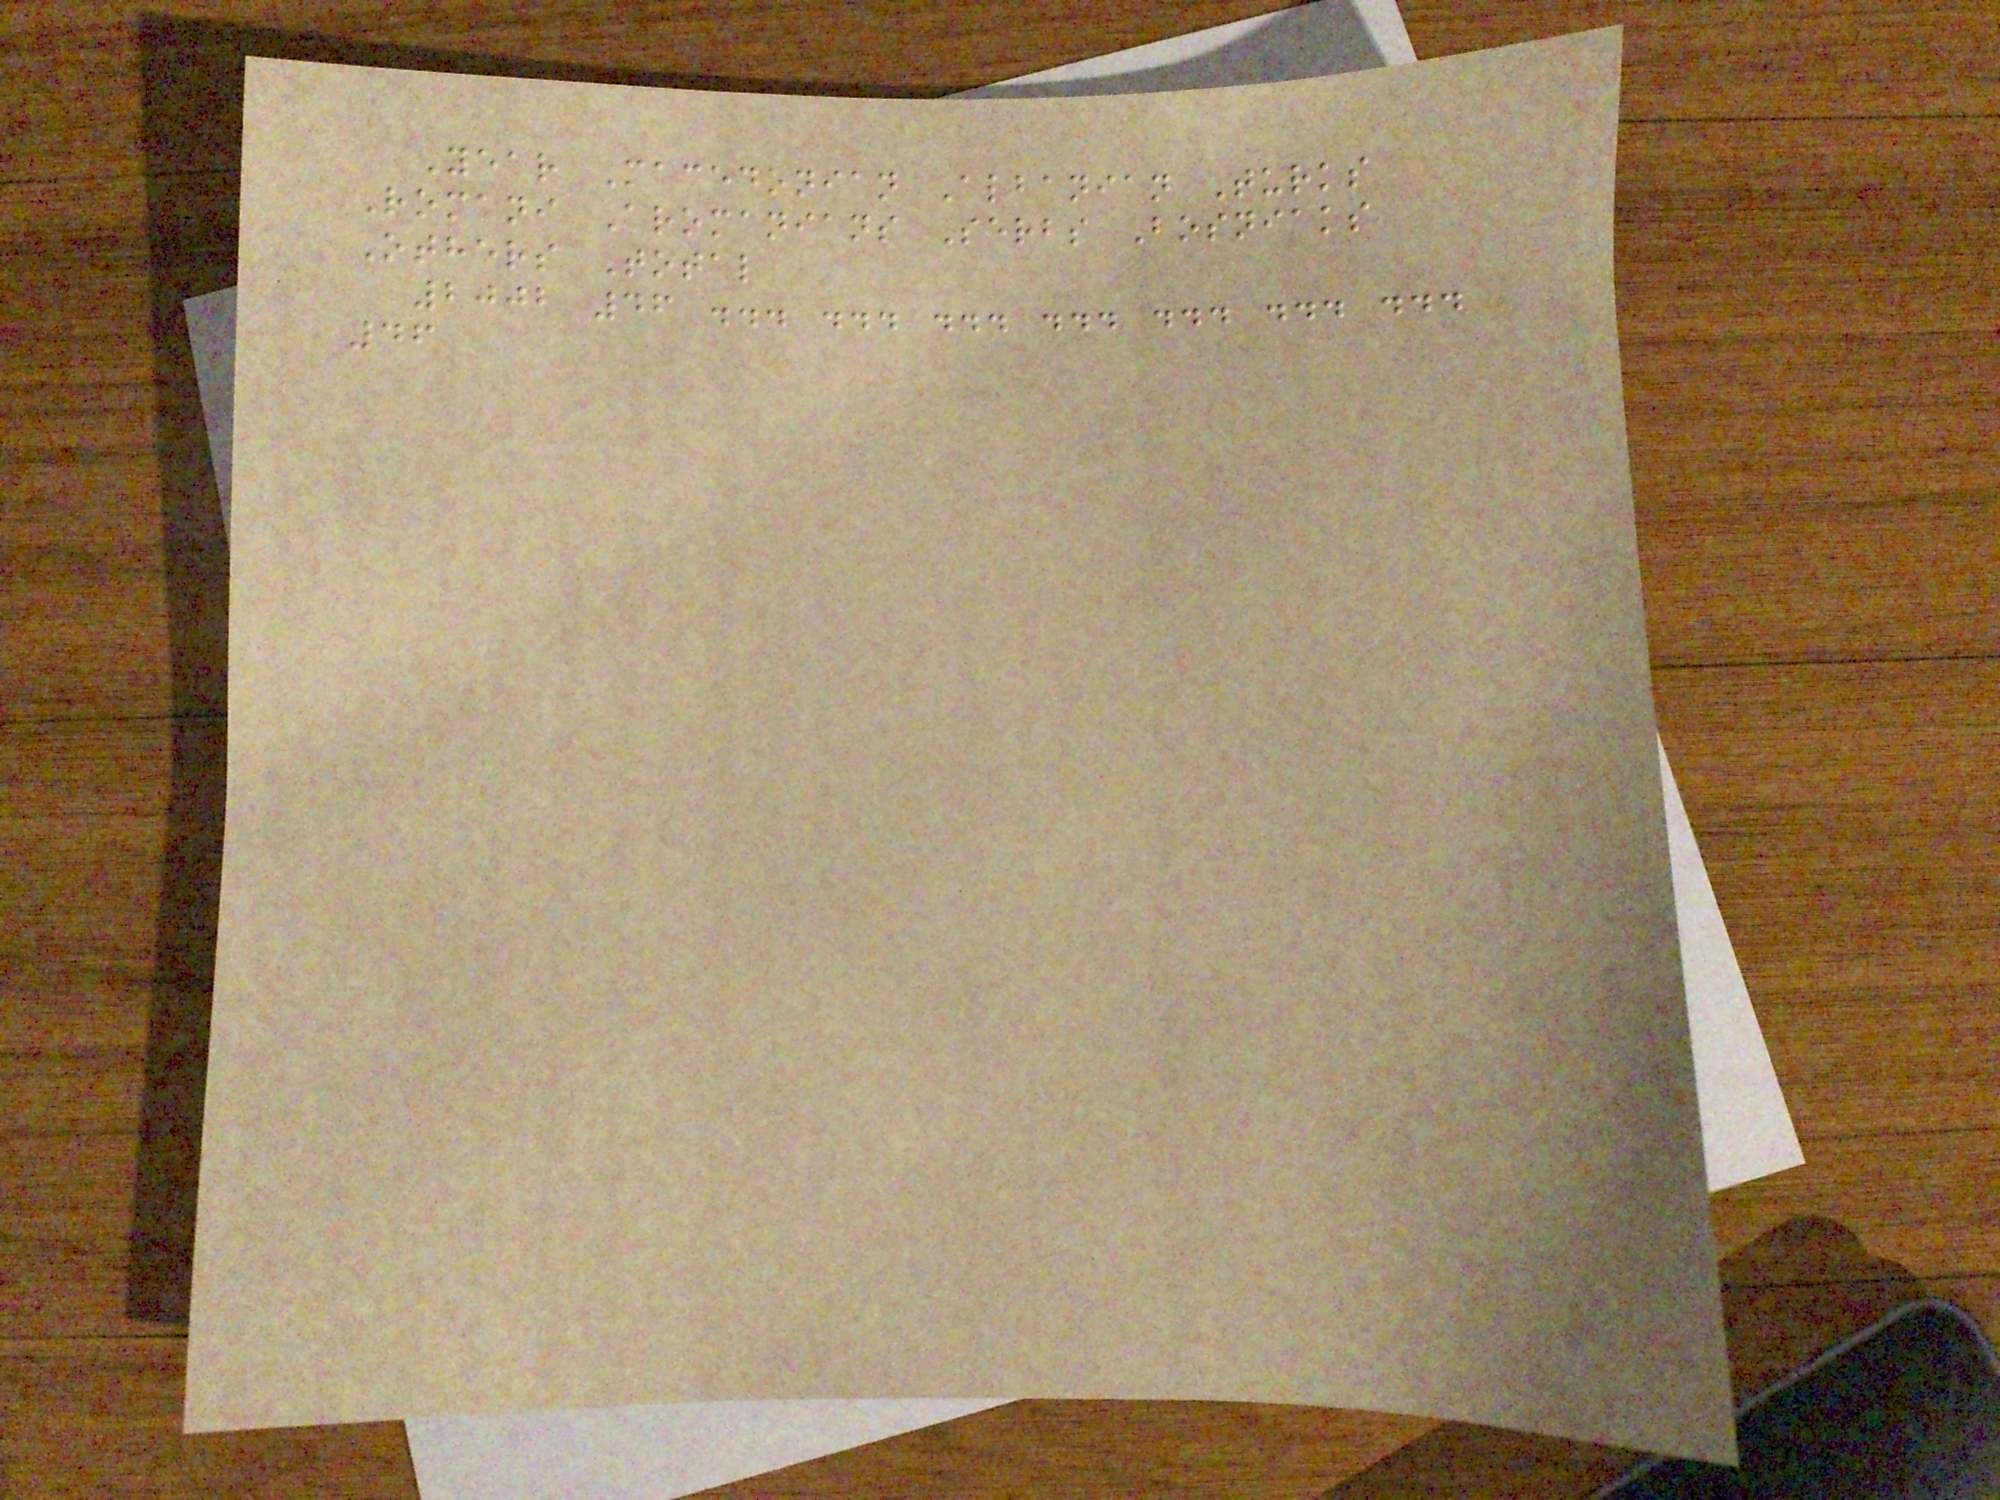Year Macedonian Albanian Turks
Romani Aromanians Serbs Bosniaks
Others Total
2002 46 ... ... ... ... ... ... ...
46
